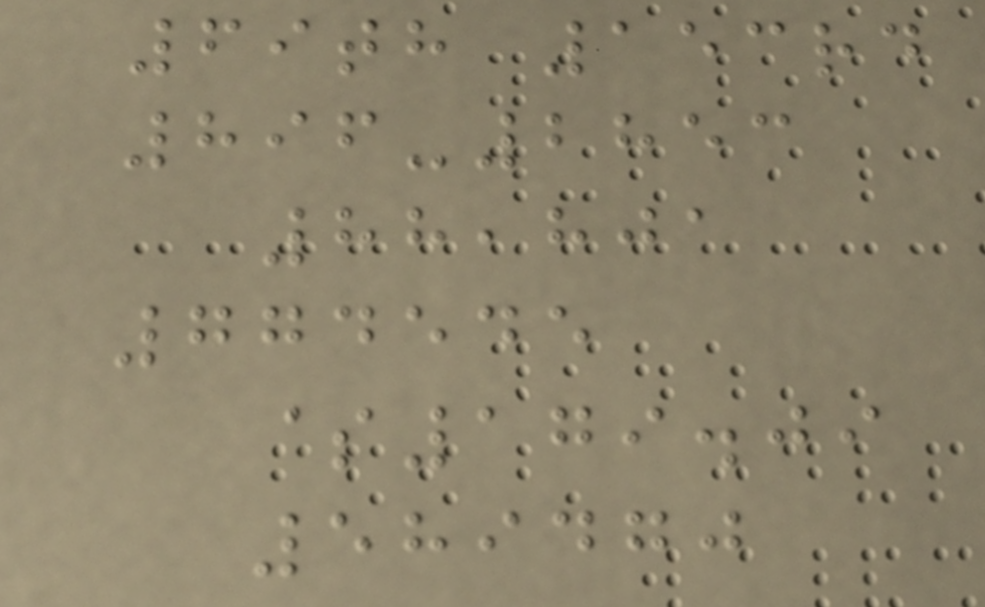69th 153rd
896-2853
88,801
774545
$179.09
589470
